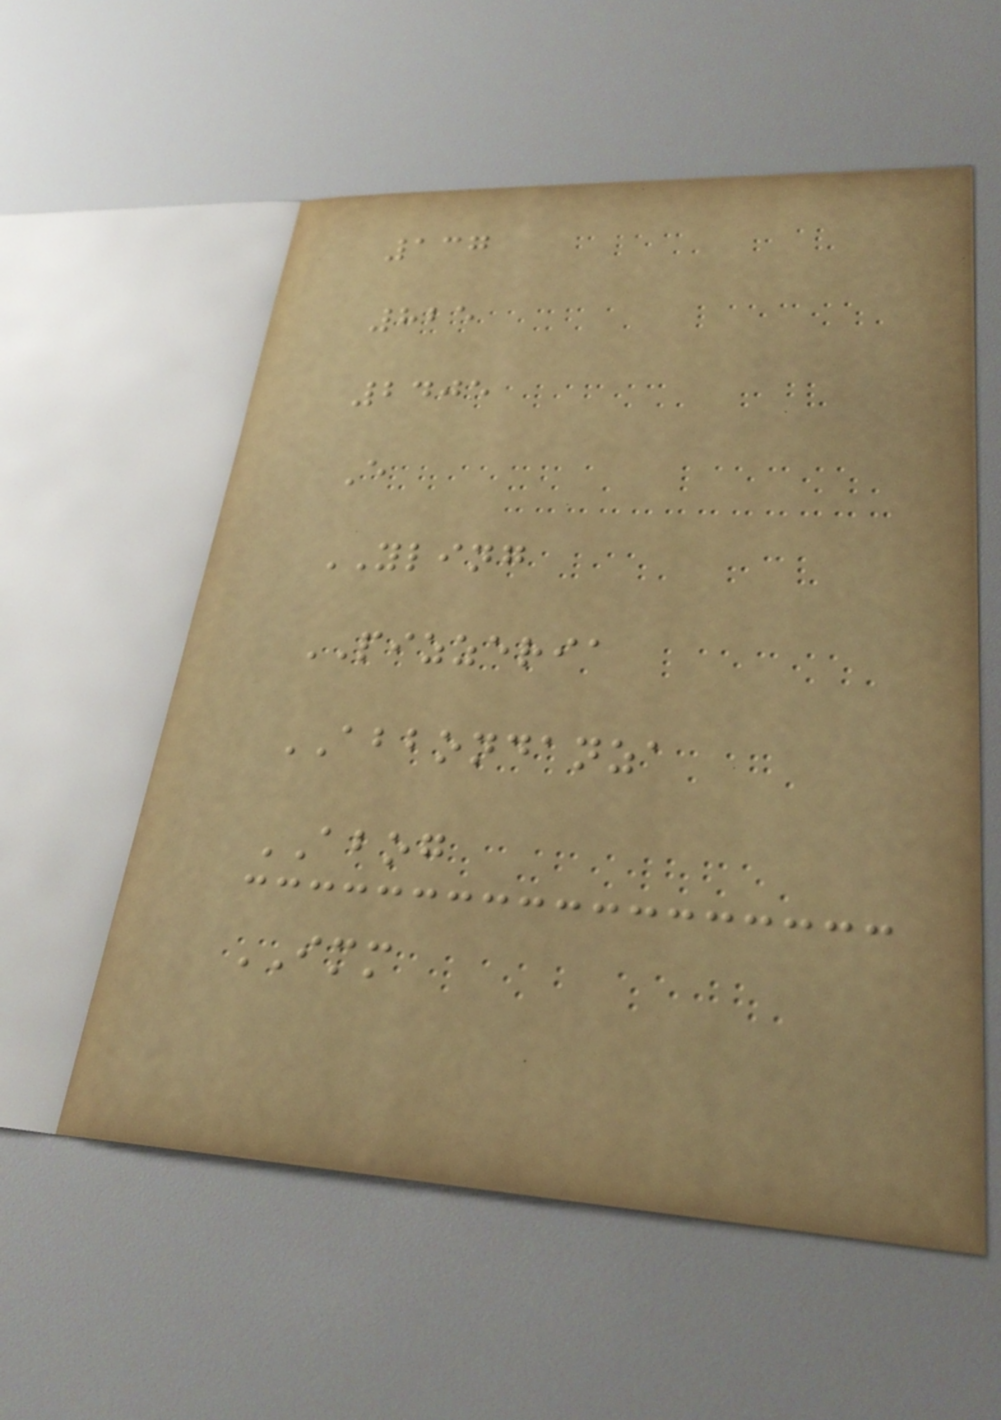137
825
2405
E
YLING
PIZZERIA
ABBONDANZA
ABOG
IMM
